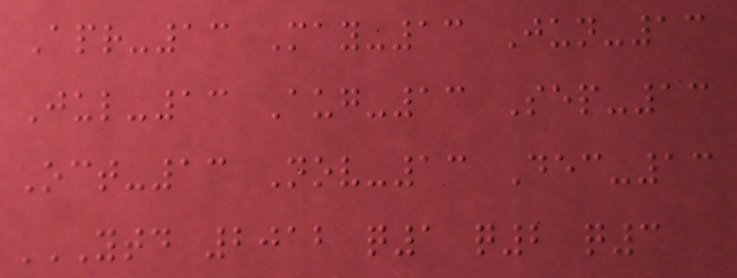Apr-13 May-13 Jun-13
Jul-13 Aug-13 Sep-13
Oct-13 Nov-13 Dec-13
YTD 2012 Q1 Q2 Q3
